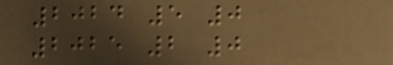2024 5 0
2025 2 0
